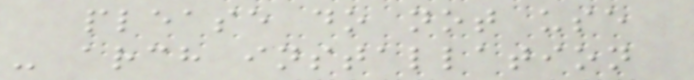please do not use
- arch installation
